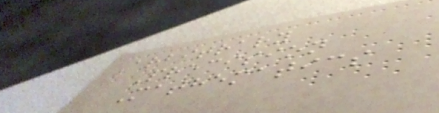Arbitrary
Precision
Mathematics
